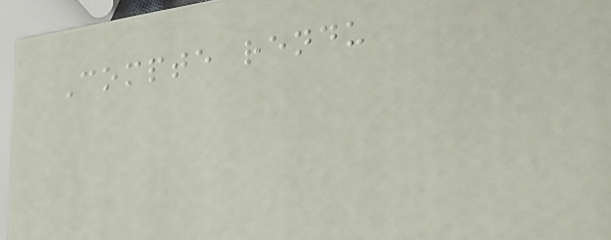Compte rendu
